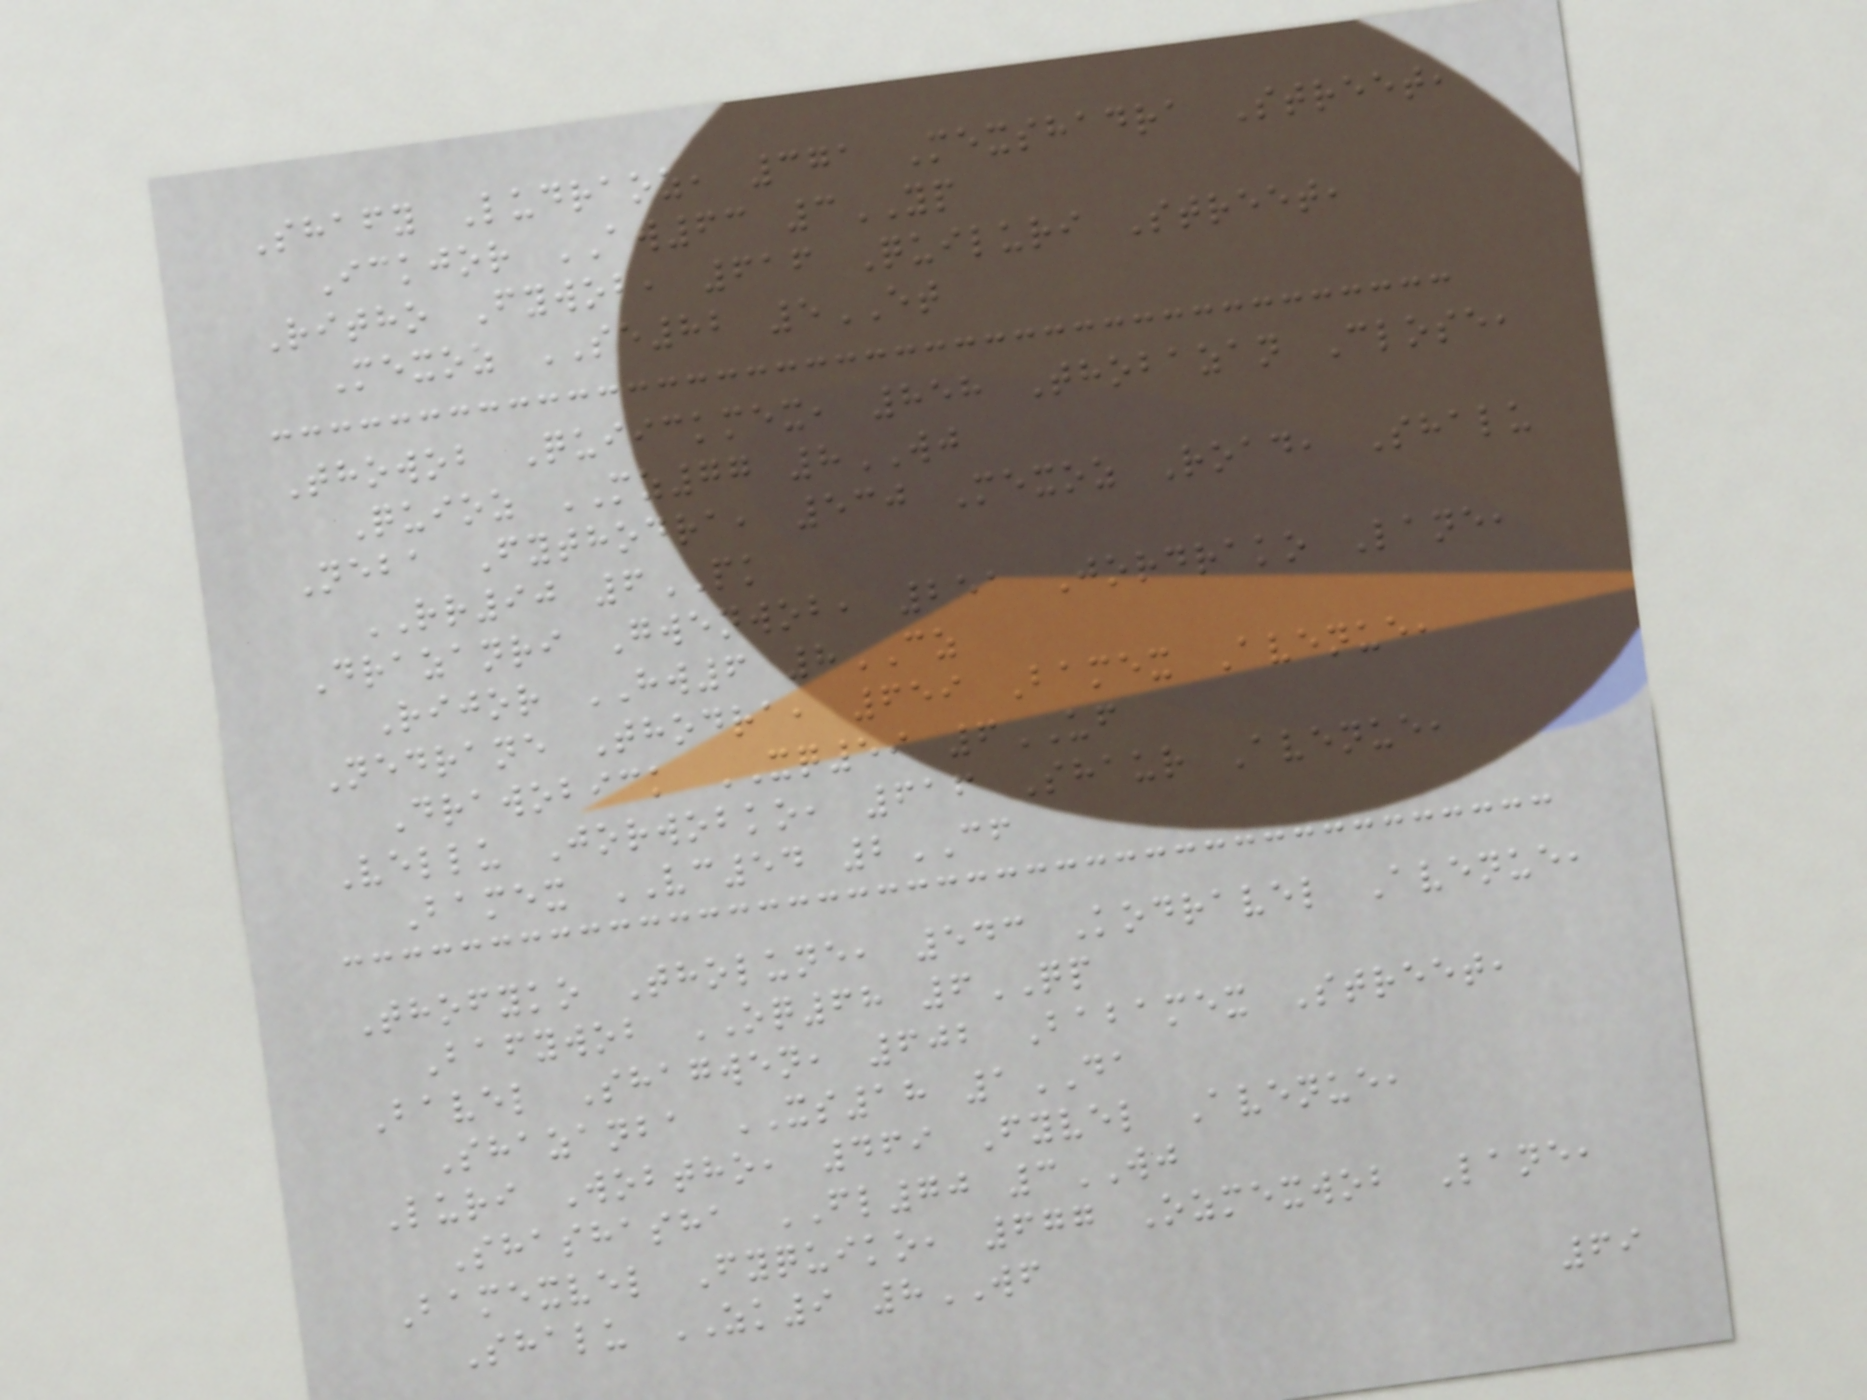Shafy Ludraoz, 371 Mexshadra Street,
Ickjor AW63 3YP
Ritho Fywob, 616 Quiluri Street,
Mexoz SE82 5ET
Thowob Quiickmex, 858 Thobazan Close,
Quioz MZ77 8WJ
Neba Fythodra, 530 Mexoz Road, Shalu
RR90 6PK
Drazanri Gwenwob, 251 Jordrako Lane,
Rijor HW6 8CZ
Nedrane Thodra, 659 Bamex Avenue,
Drawobick XQ59 6UF
Vellu Jorwobko, 616 Shaur Avenue,
Bamex VC54 2CF
Thofyko Tholune, 543 Kodravel Avenue,
Bafywob OQ68 6QP
Bavel Shagwen, 602 Babamex Street,
Shazanba XS18 1DA
Luri Wobtho, 469 Fyvel Avenue,
Shashasha FL70 3WJ
Bamexvel Fyquiko, 677 Ozmexwob Lane,
Shalu ZK9 8WF
69
